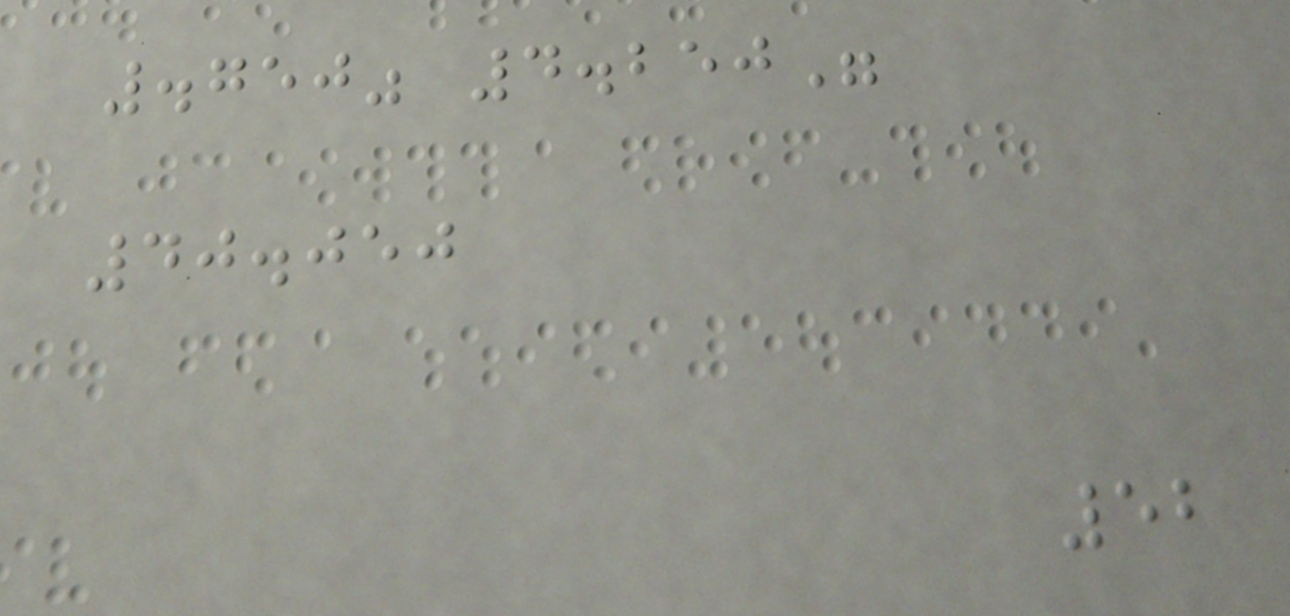.750" 4.250"
40.050
52
